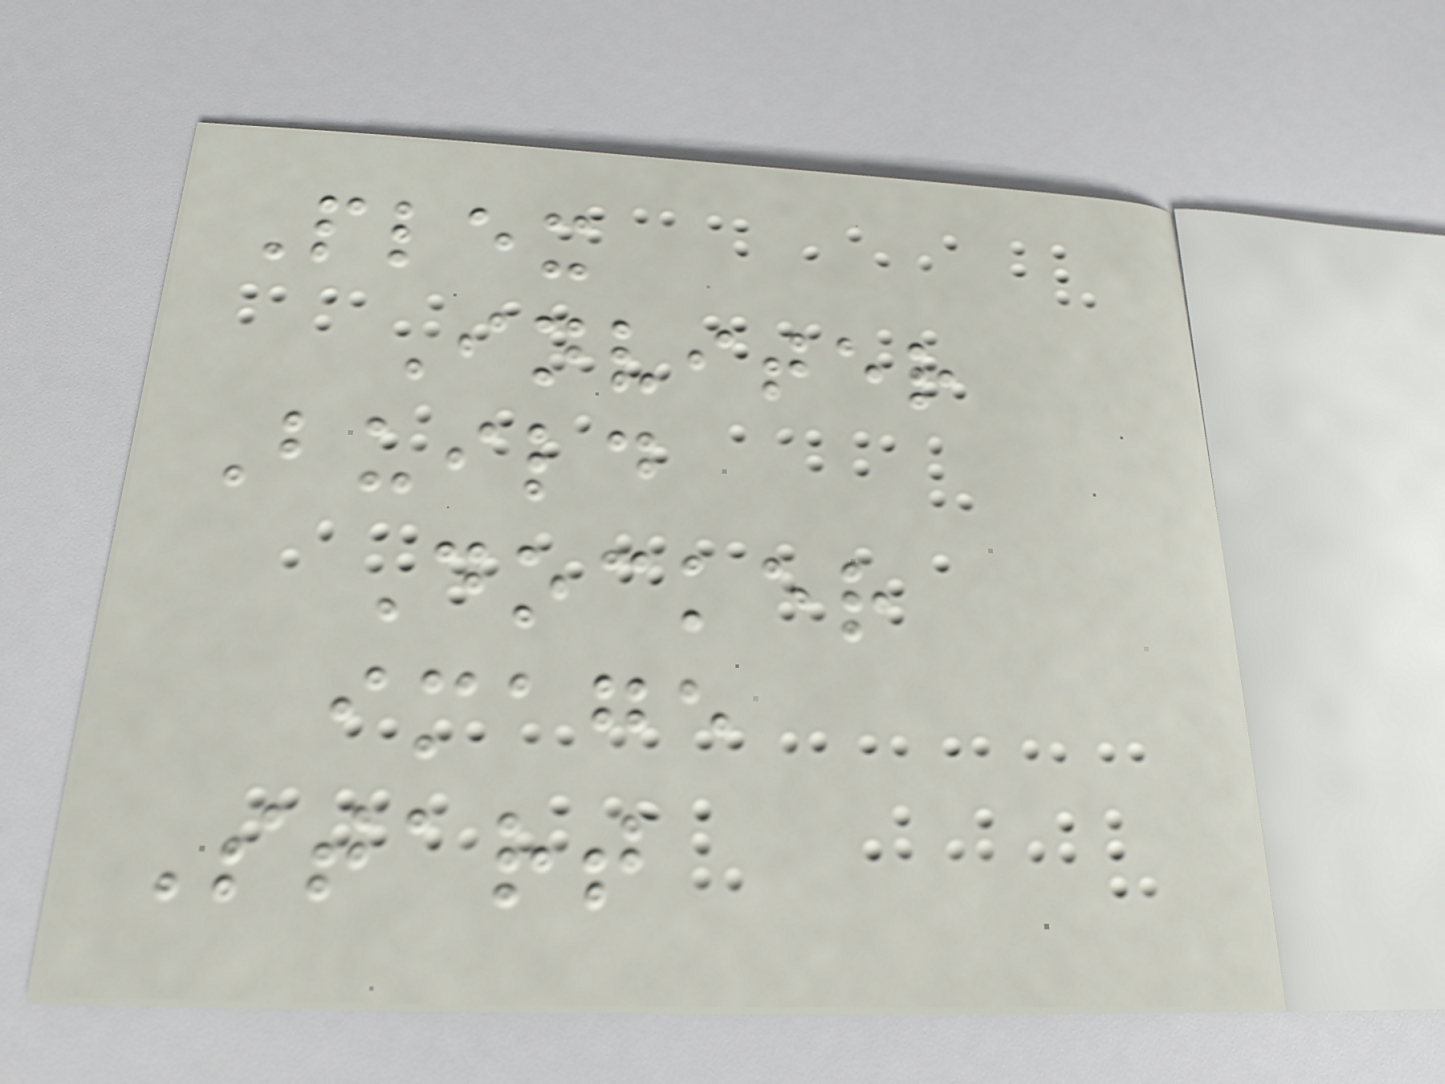Plex
Inviter
Build
Docker
image
Start
